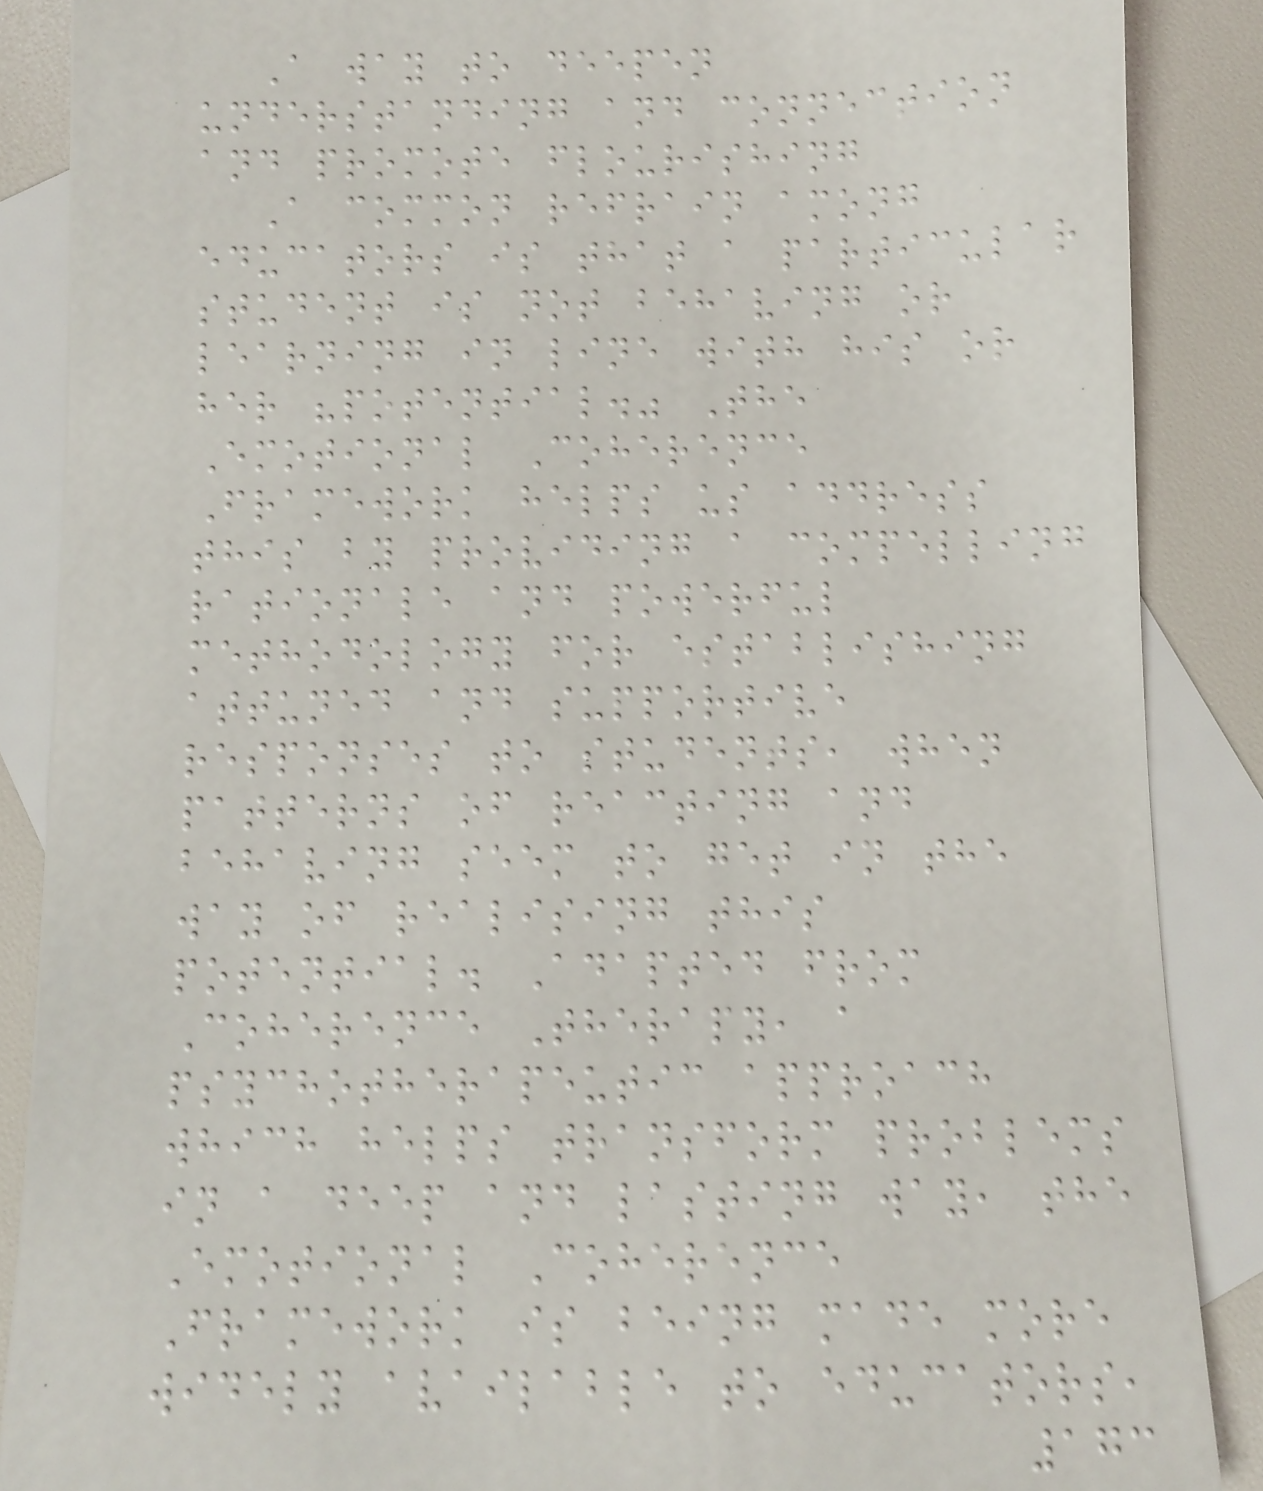A way to deepen
understanding and connection
and promote flourishing
A common refrain among
educators is that a particular
student is not behaving or
learning in line with his or
her "potential." The
Emotional Coherence
Framework helps us address
this by providing a compelling
rationale and powerful
methodology for establishing
attuned and supportive
responses to students, when
patterns of reacting and
behaving seem to get in the
way of realising this
potential. Adapted from
Coherence Therapy, a
psychotherapeutic approach
which helps transform problems
in a deep and lasting way, the
Emotional Coherence
Framework is being made more
widely available to educators,
173
